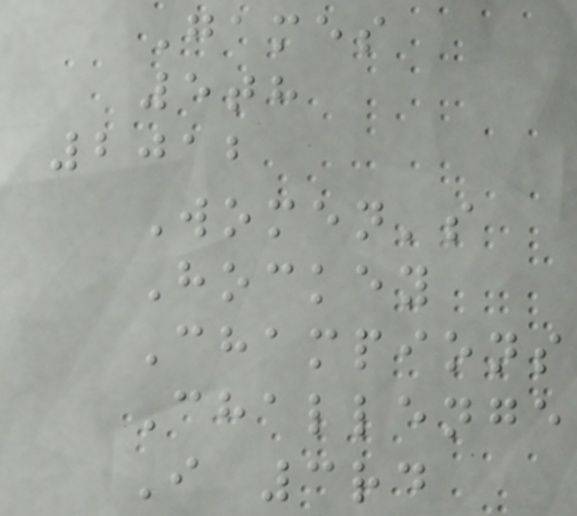Games
5th
2012
Women's
Hockey
Champions
Challenge
I 3rd
